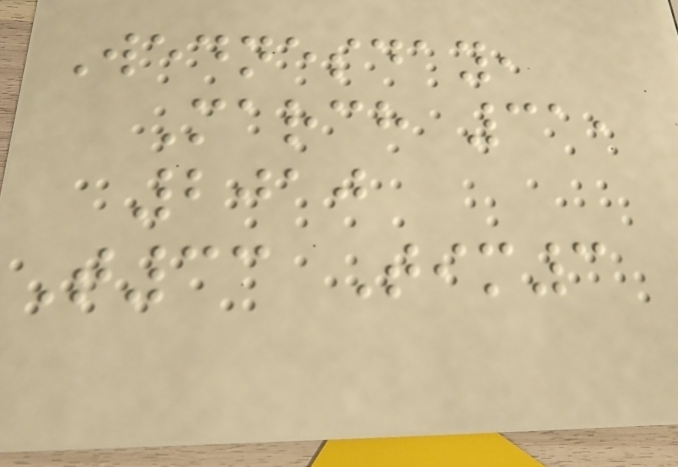Wednesday,
March 31,
2010
T33 Tim3
